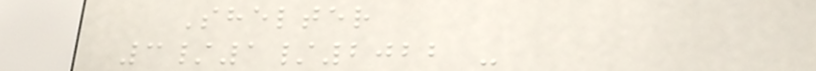Shelter
3/1/2022 -
